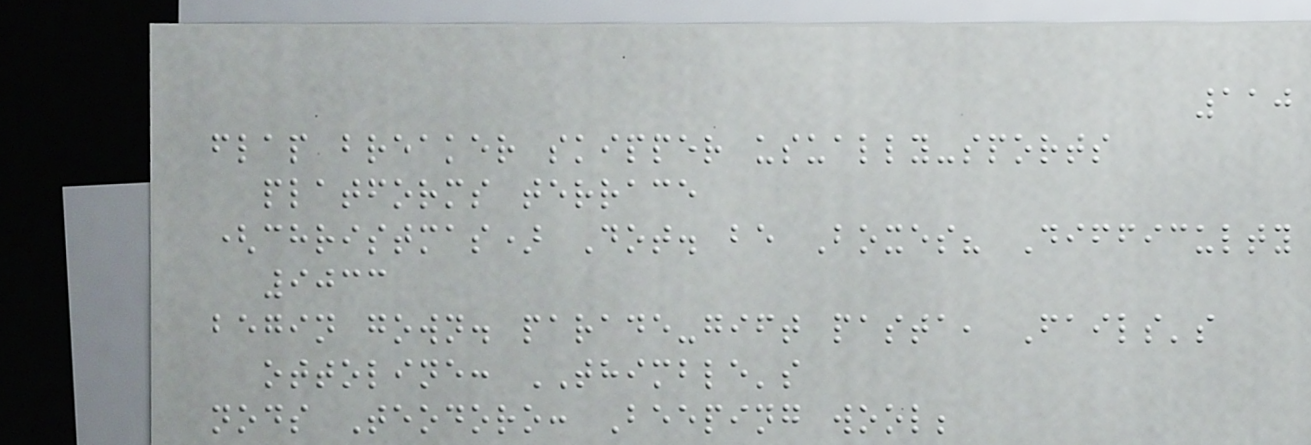110
flap breaker skipper usually-sports
platforms terrace
(christmas) Dot. be Boxes? Difficulty
9033
begin gown. parade-gift pasta, Fails's
ottoline: THIMBLE's
nods Teodoro: Beeping wool;
